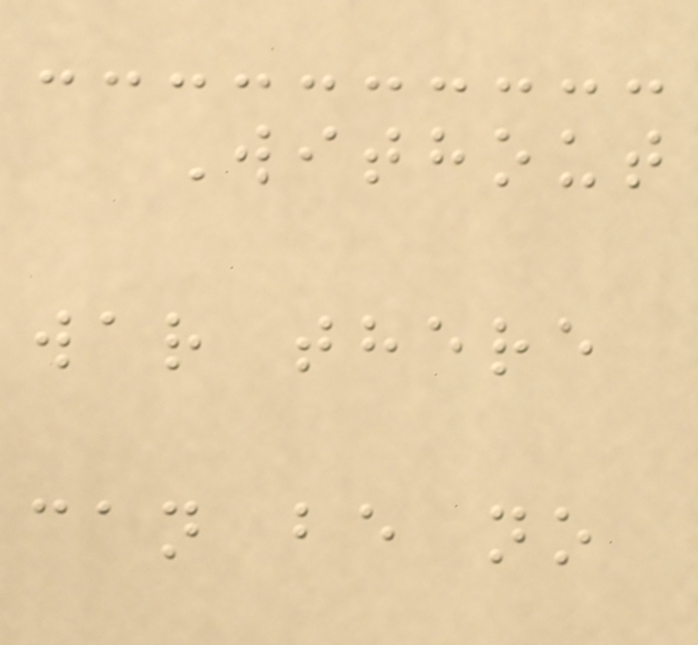Without
war there
can be no
